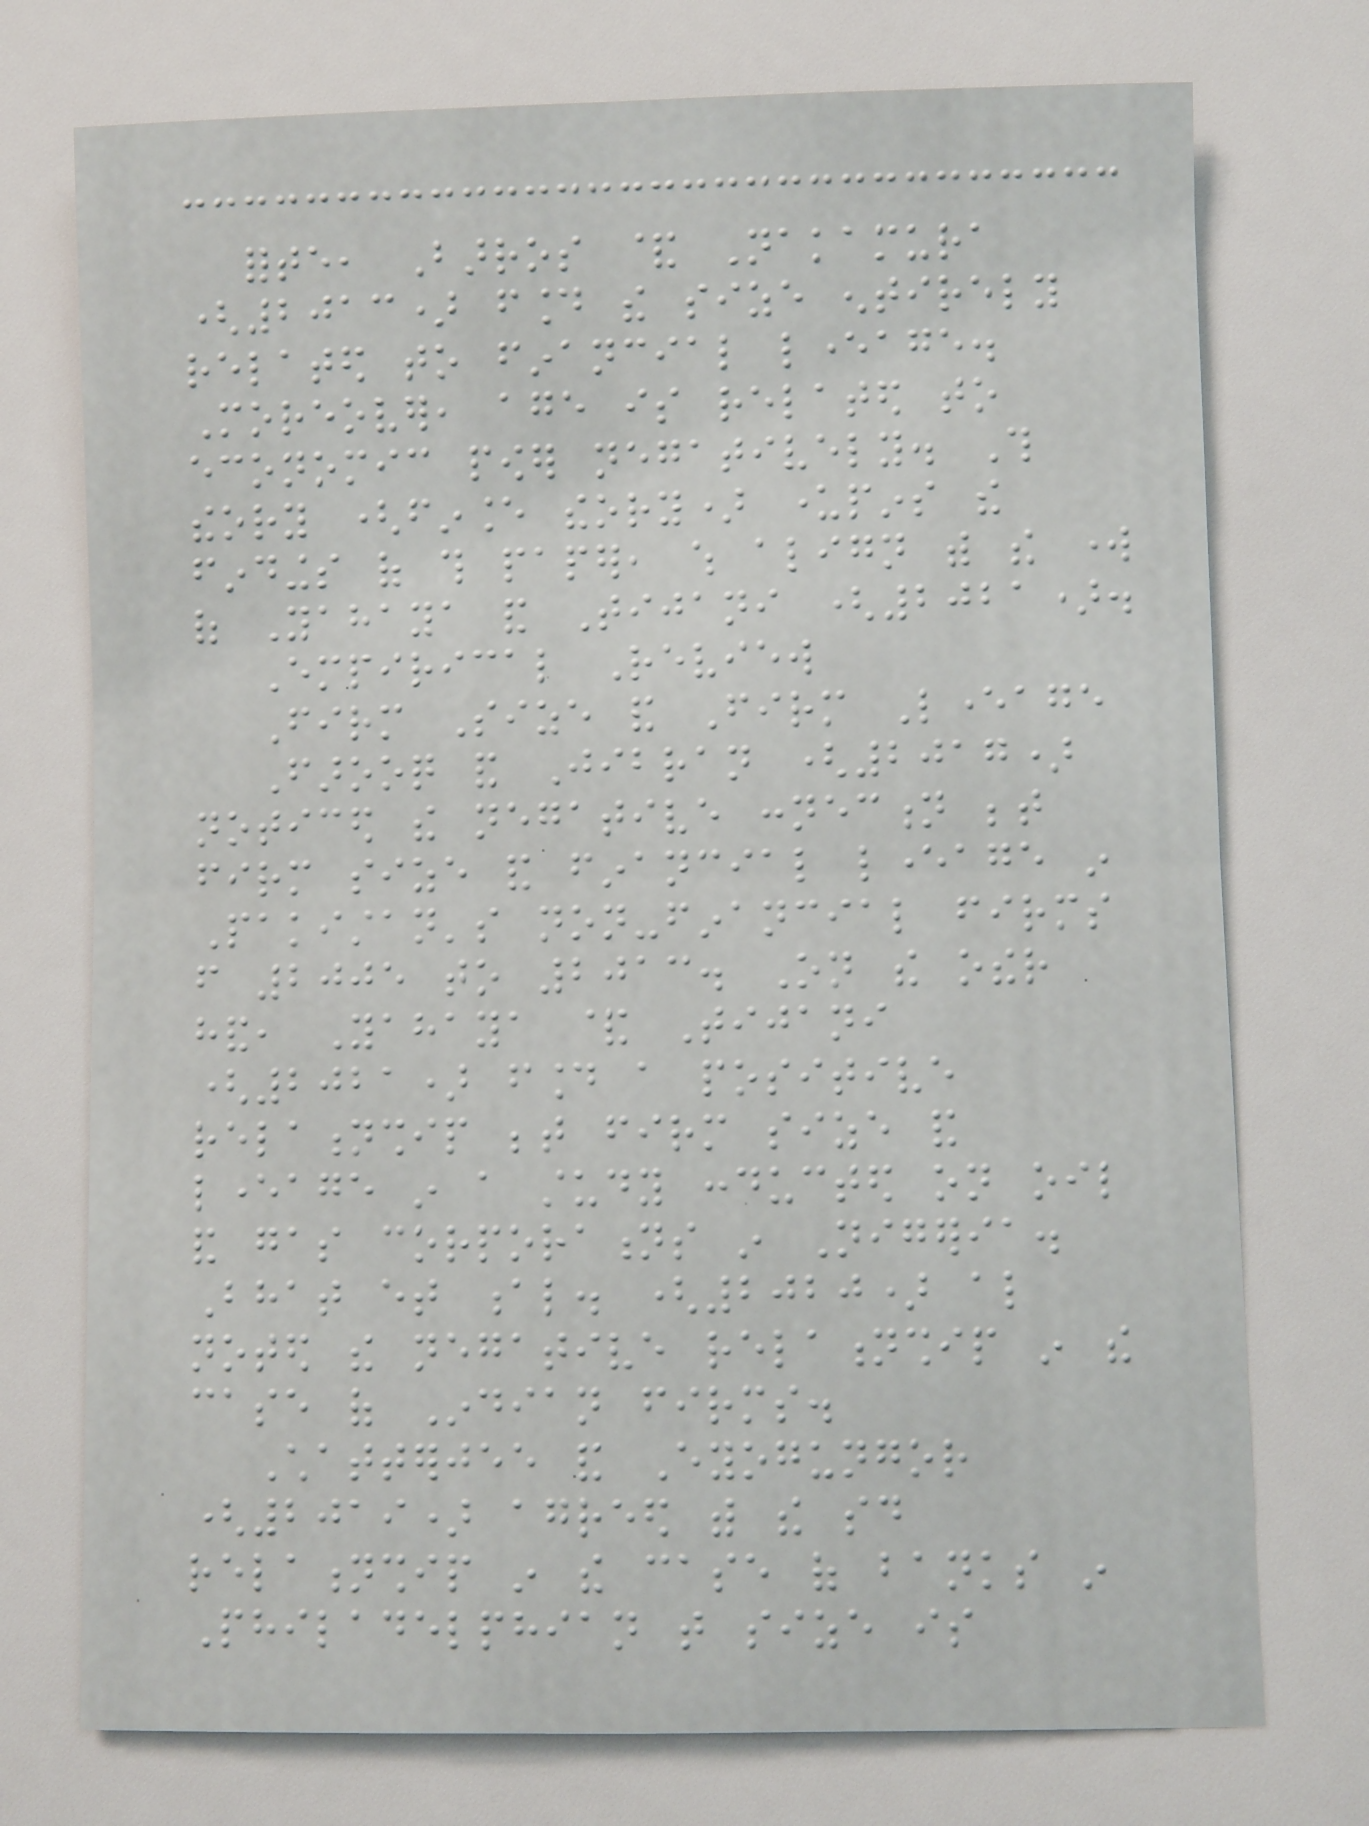forte, Barros & Nakamura
(2013) found the size entirely
related to financial leverage.
Moreover, age is related to
economic power negatively. This
theory (finance theory) underpins the
findings of this paper, which align with the work
of Yahaya and Tijani (2021).
Empirical Review
Firm Size and Firm Leverage
Farooq and Jibran (2017)
noticed the negative connection between
firm size and financial leverage in
Pakistan's non-financial firms
from 2005 to 2013. On the other
hand, Yahaya & Tijani
(2021) found a positive
relationship between firm size and
leverage in a study conducted on oil
and gas corporations in Nigeria.
Bhat et al. (2020) also
noted the negative relationship in the
case of Indian firms.
Chatterjee and Eyogungor
(2019) agreed with the said
relationship in the case of banks in
Philadelphian that size is
